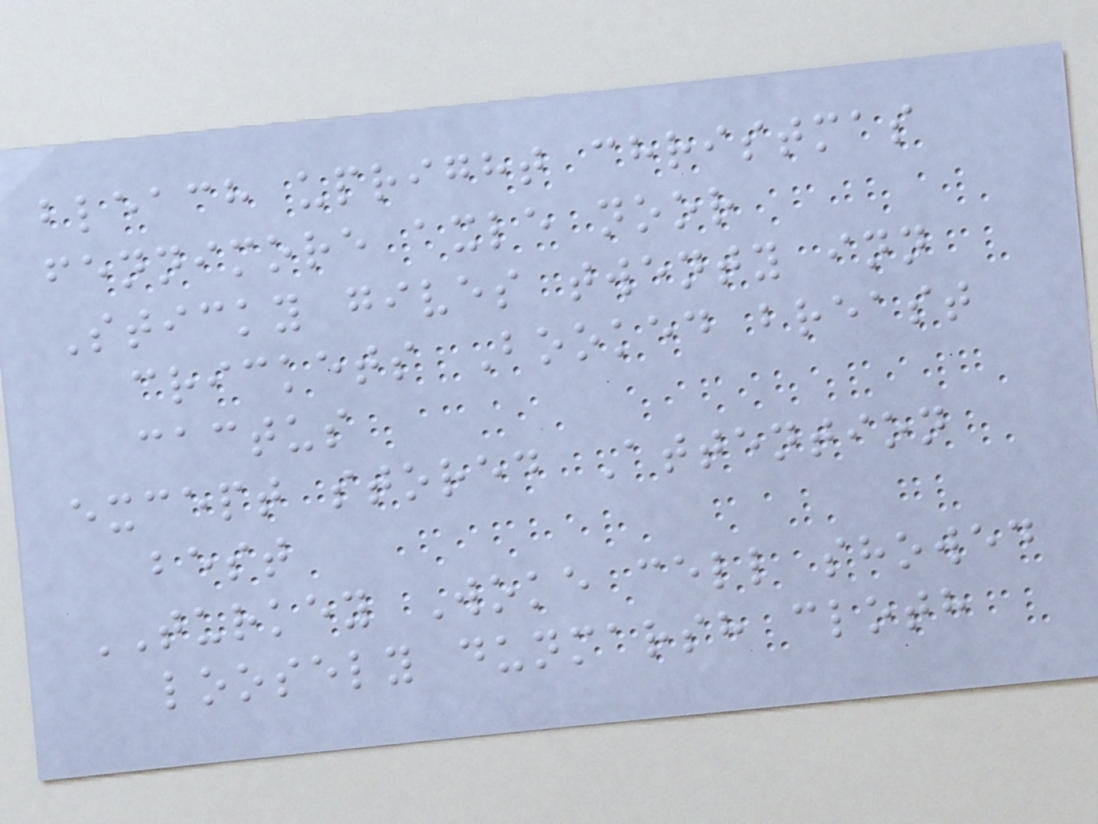bleach upright christmas
fennimore axle noor
Sticky gives twenty inn
crickets Booked breast
cactus
except stored Attention
best
TURKEY Woke cell showed
loosely dunmarsh cloth
